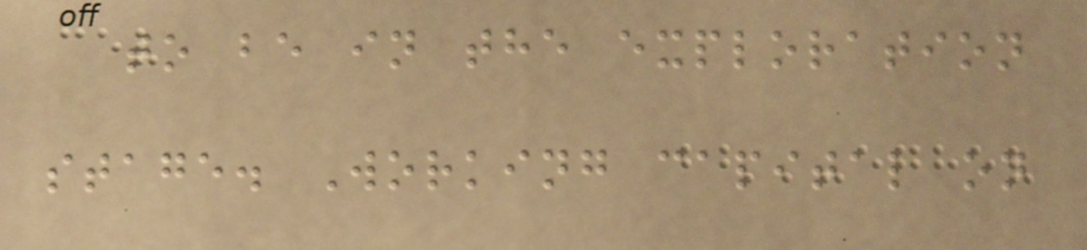to be in the exploration
stage. Working capital on
